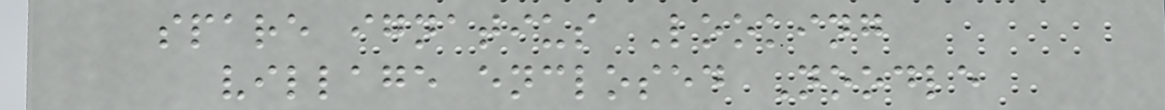spare ignatius Looking
village enclosed Noodle
